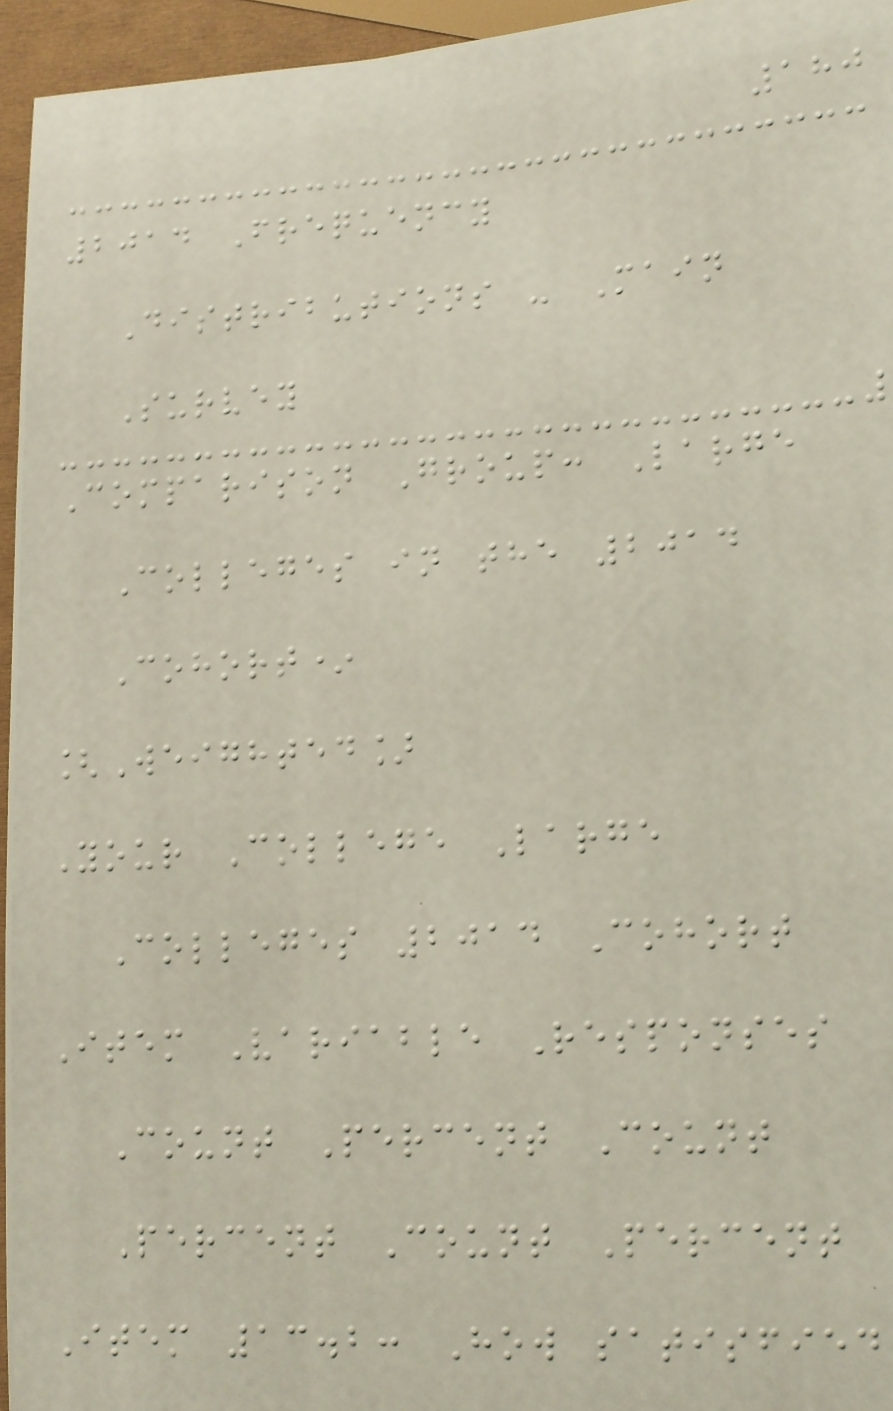180
2014 Frequency
Distributions - Main
Survey
Comparison Group: Large
Colleges in the 2014
Cohort*
[Weighted]
Your College Large
Colleges 2014 Cohort
Item Variable Responses
Count Percent Count
Percent Count Percent
Item 13.2: How satisfied
